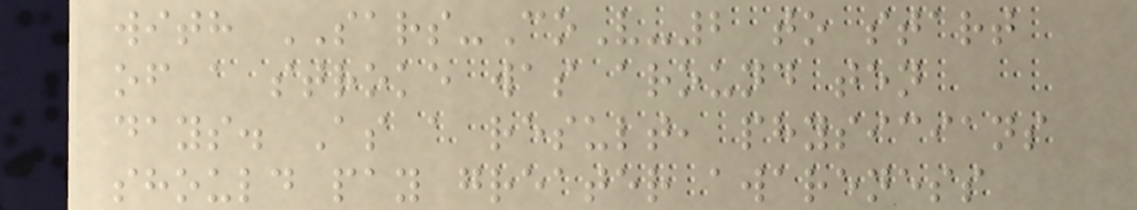with SARS-CoV-2 to start
of a stroke was around ten
days. As a result, physicians
should pay greater awareness
